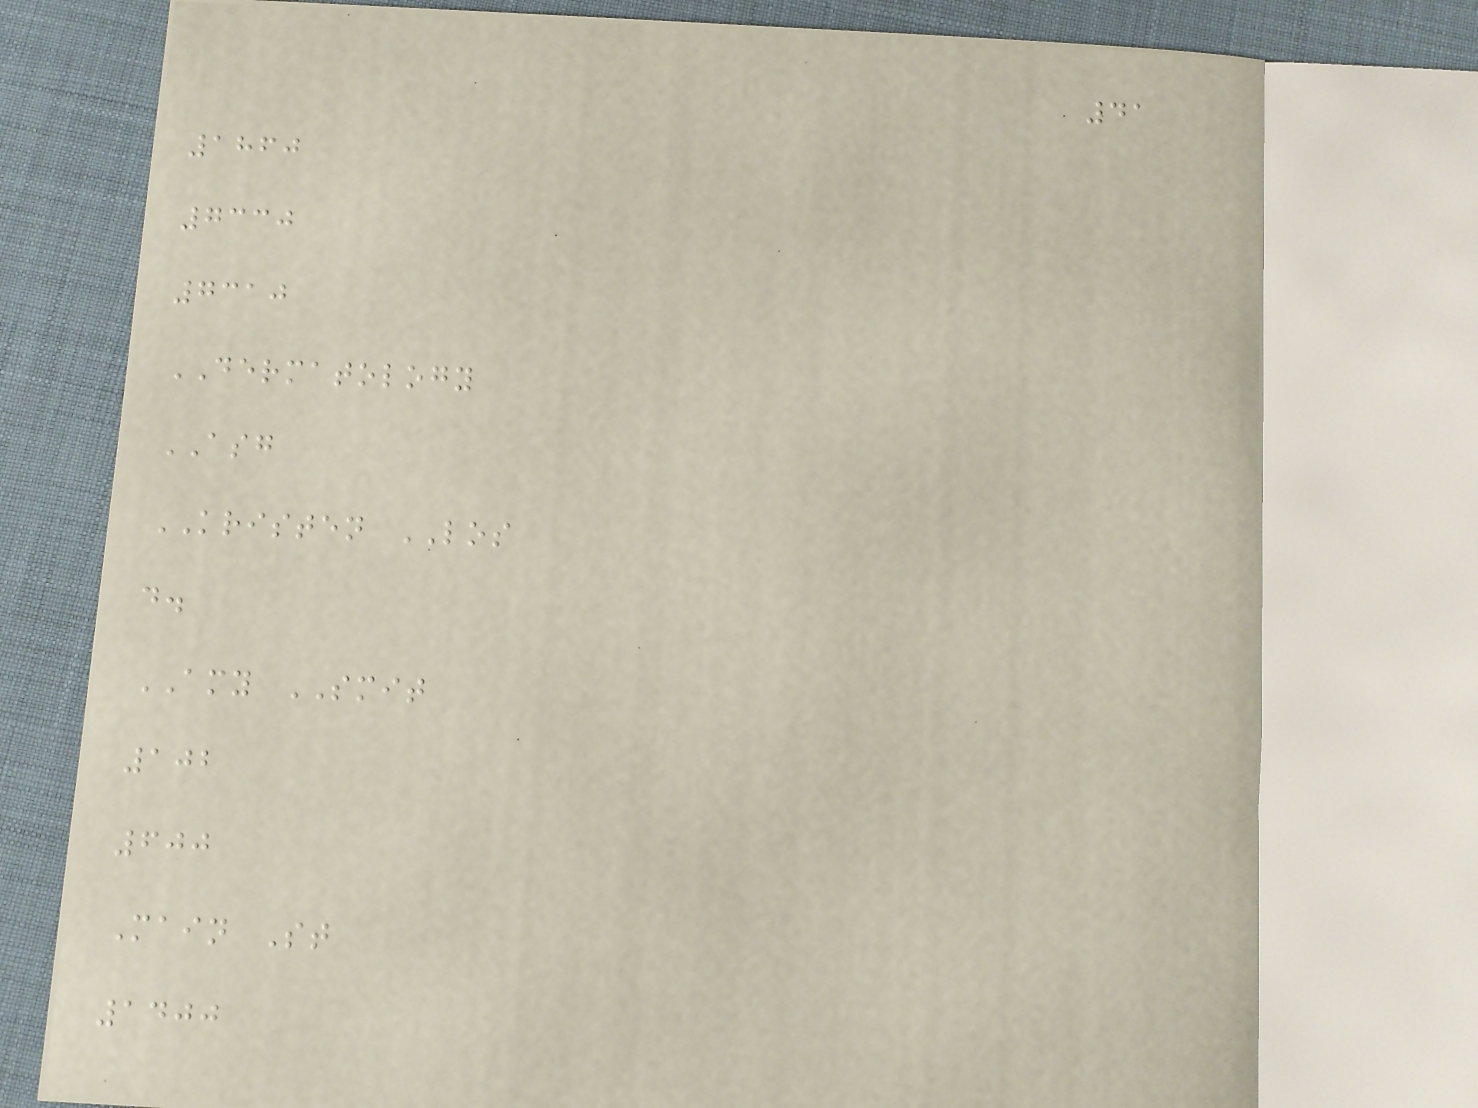41
1860
7330
7310
DERMATOLOGY
ASG
KRISTEN LOS
d.
AMY SMIT
102
600
Main St
1400
